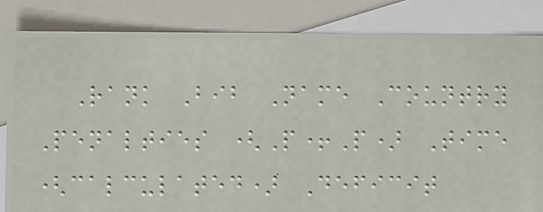Rank Bib Name Country
Penalties (P+P) Time
(calculated) Deficit
